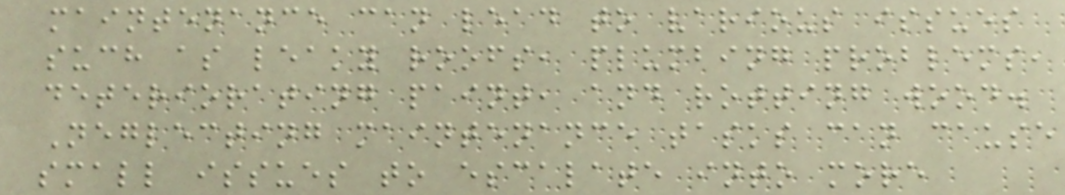maintenance can lead to various issues
such as leaky roofs, plumbing problems,
deteriorating paint, and rotting wood.
Neglecting maintenance tasks can cause
small issues to escalate into more
